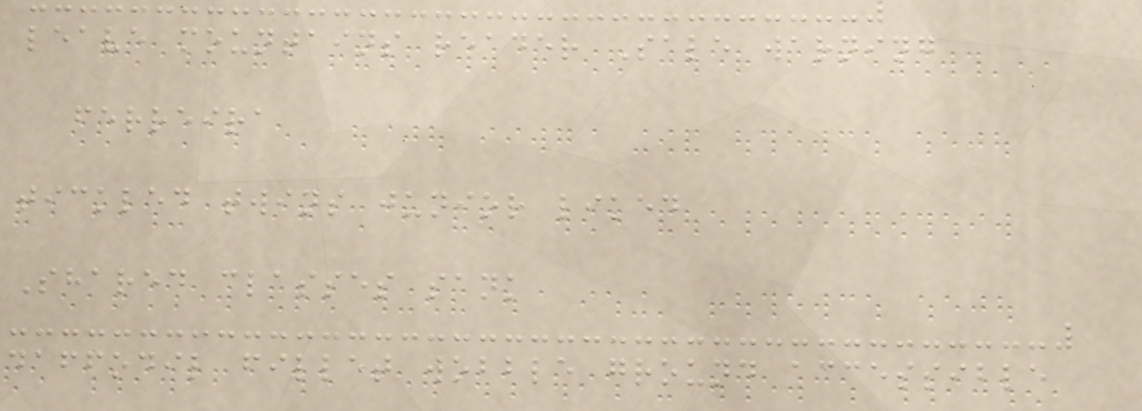leave mountains reader Sale warning
ferreira
tickled twins junior liked
Shared classes sank
daffodil fillet wobble ground accessible
